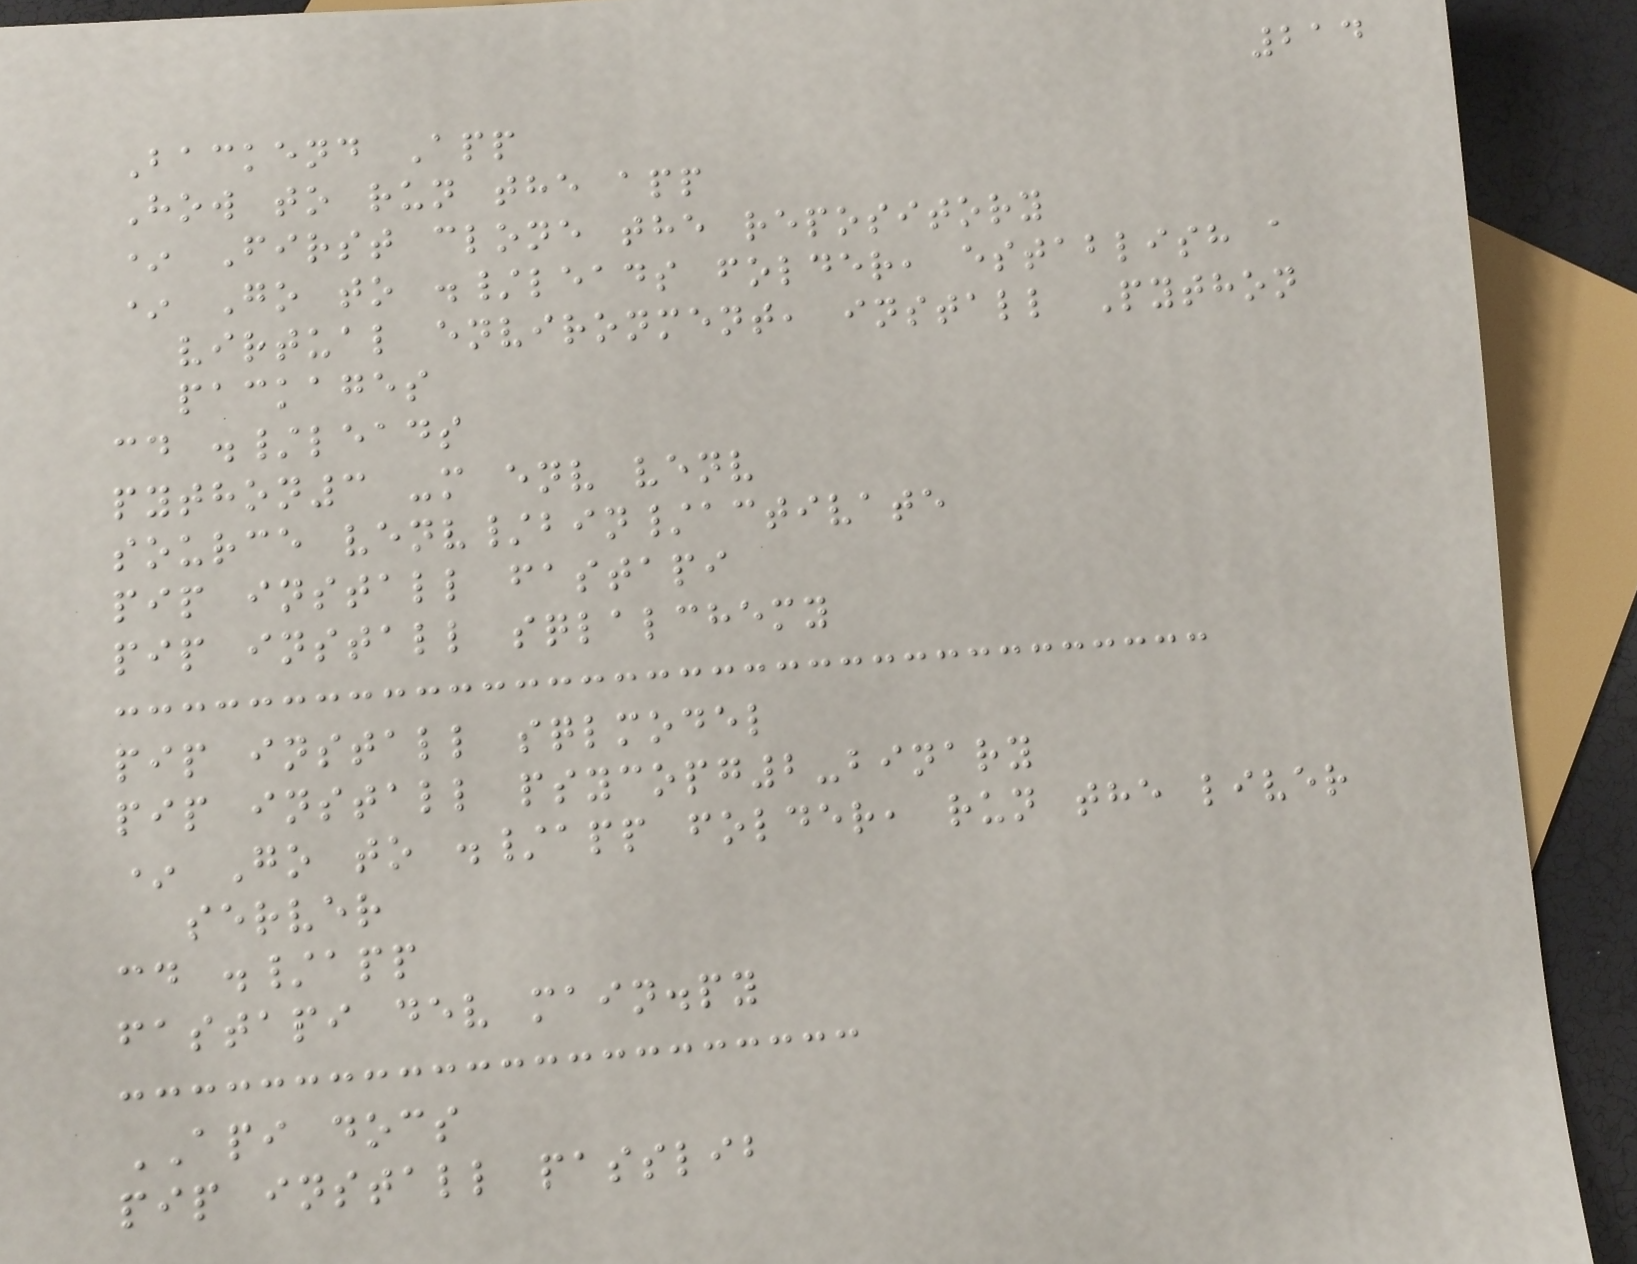214
Backend App
How to run the app
* First clone the repository
* Go to ./leads folder, establish a
virtual environment, install Python
packages
cd ./leads
python3 -m env venv
source venv/bin/activate
pip install fastapi
pip install sqlalchemy
pip install sqlmodel
pip install psycopg2-binary
* Go to ./app folder, run the liver
server
cd ./app
fastapi dev main.py
API docs
pip install passlib
